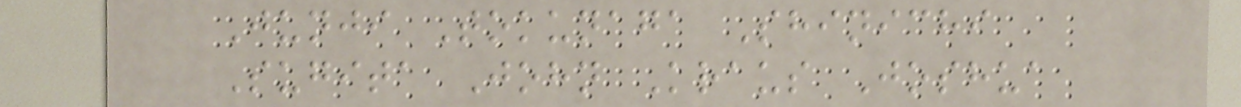Junji Tokunaga Shinichi
Sugita John Kraus Joshua
